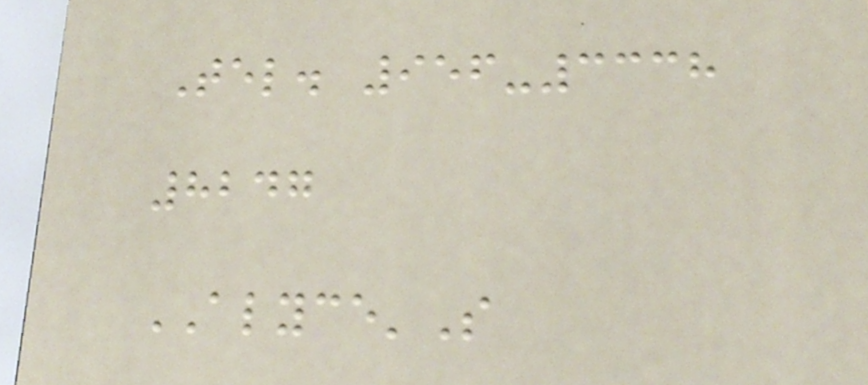Tel. 956-3338
8247
ALYCE'S
